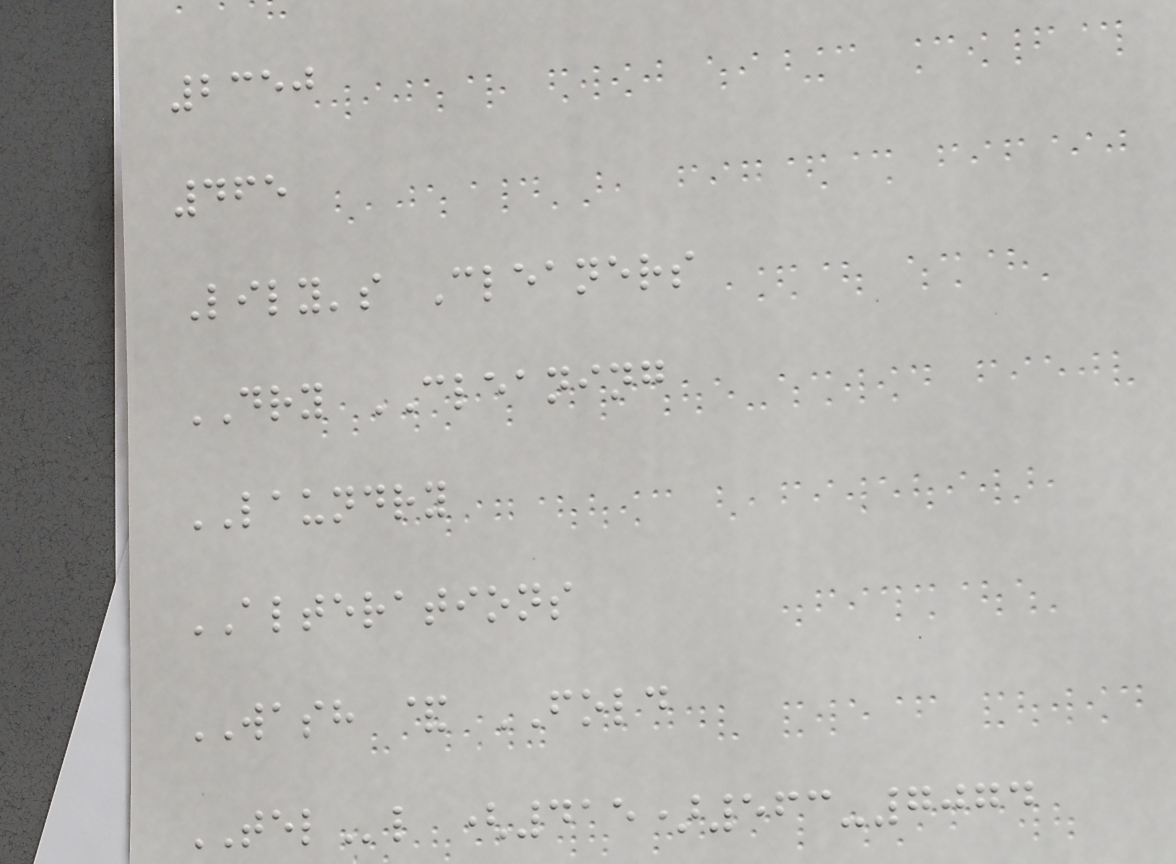2350
465
Lily's Cleaners
DRY CLEANING
LAUNDRY
ALTERATIONS
WASH & FOLD
TELl (415)563-7074
